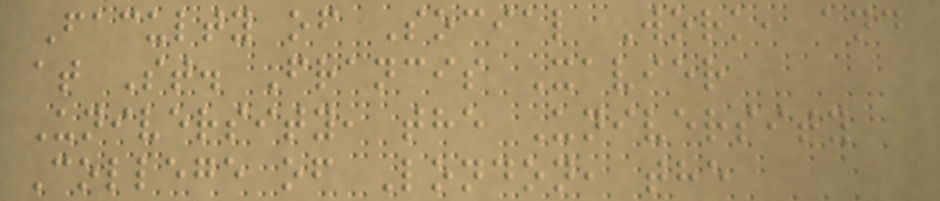Faculty of Social Work, and
at St. Francis Xavier
University, the University
College of London, the
